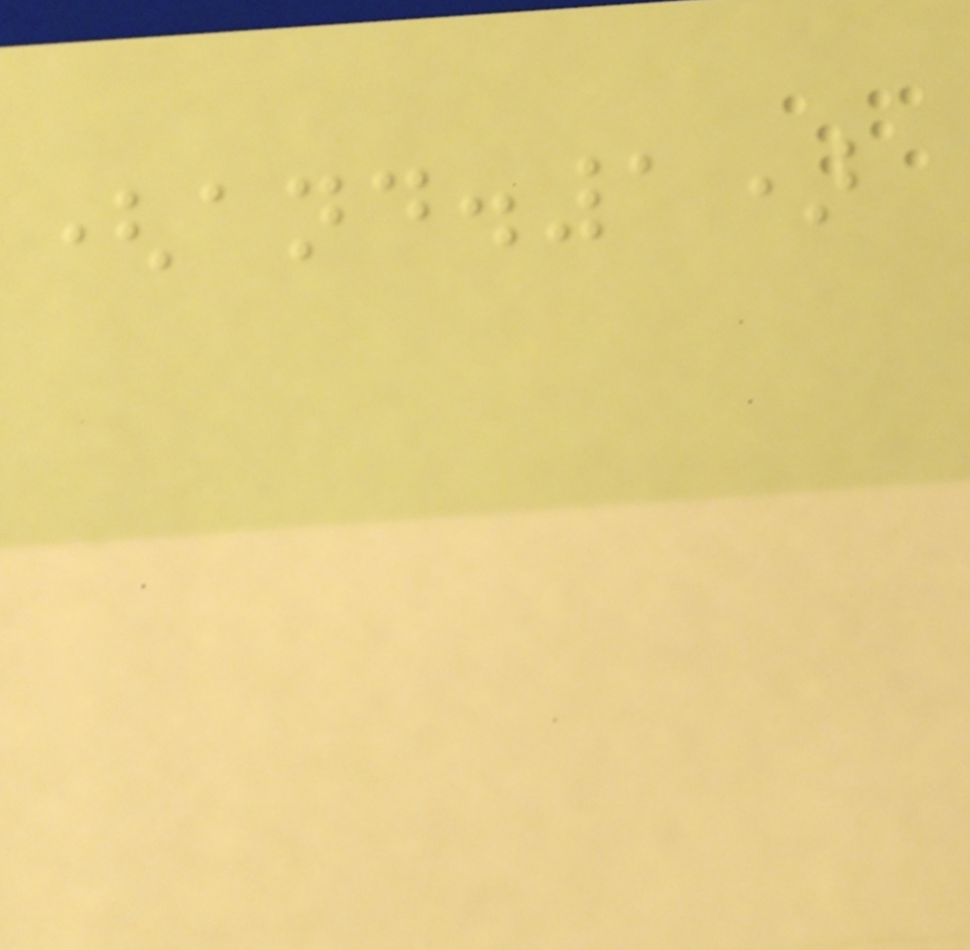(and.1)
